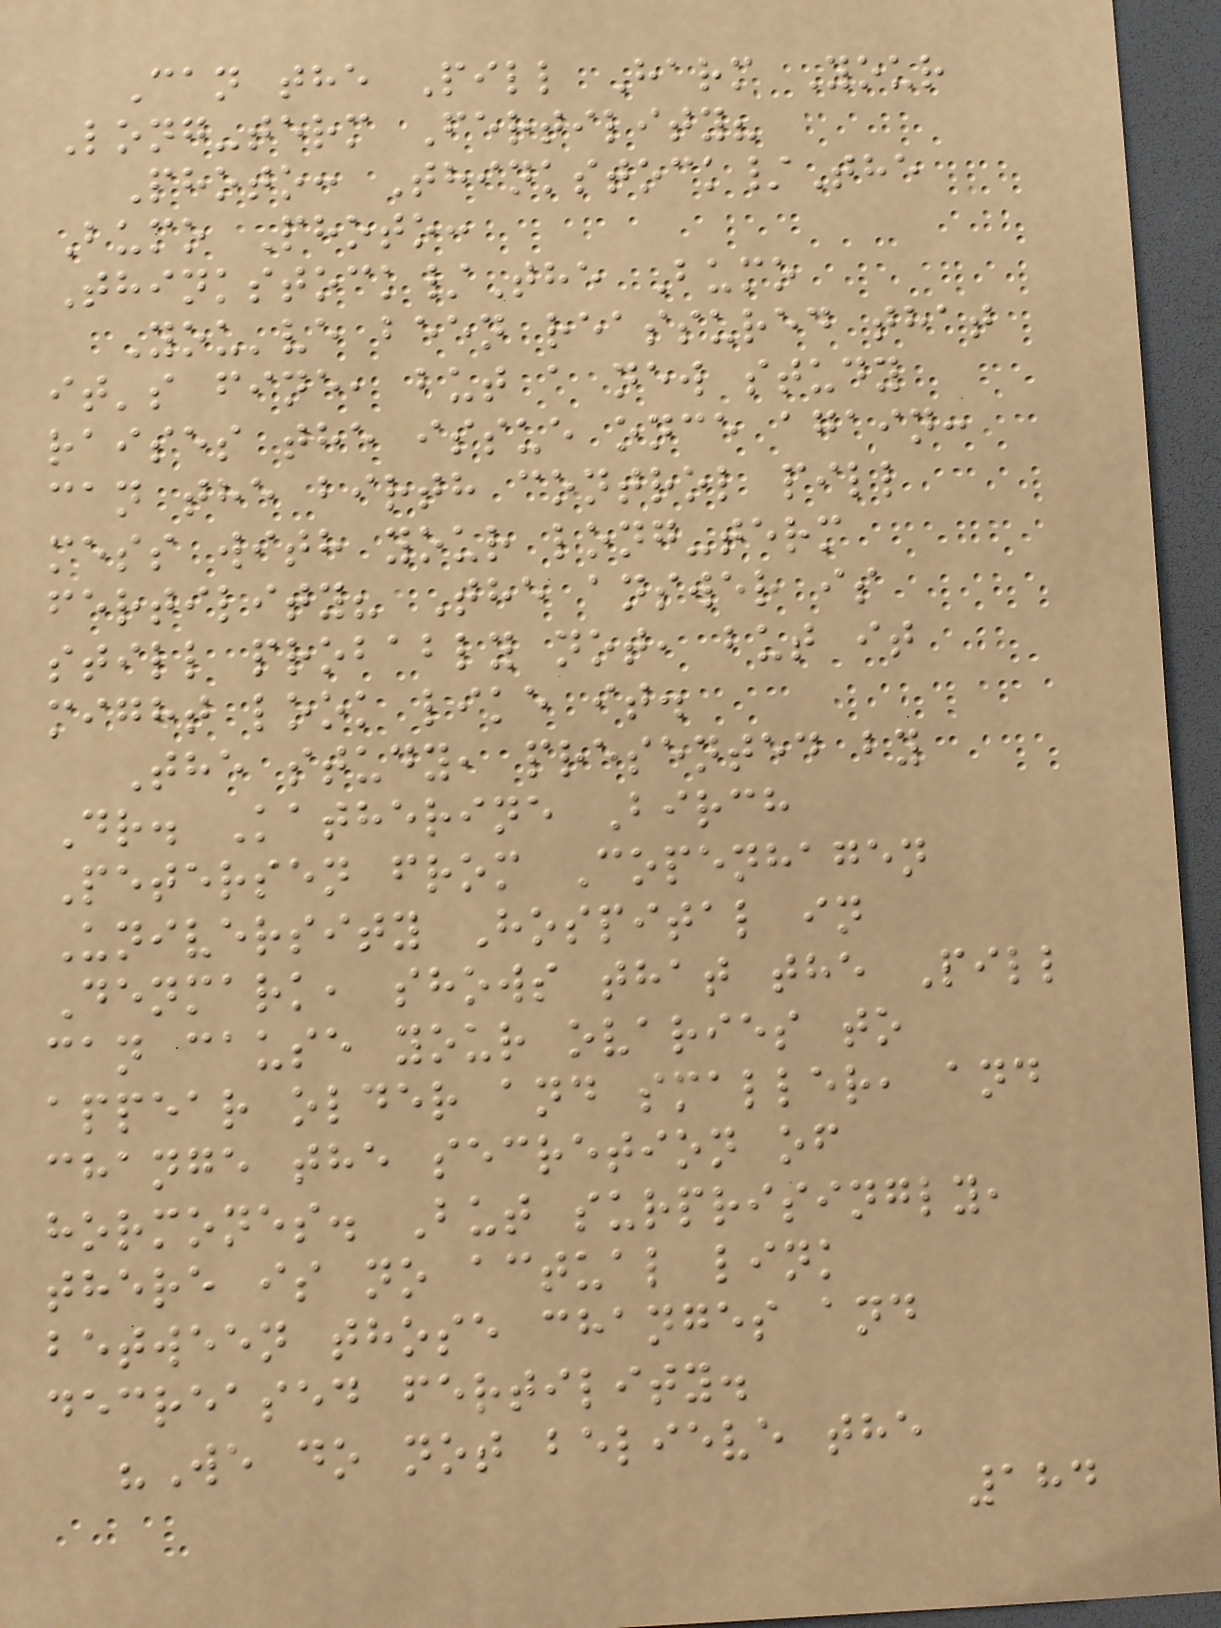Can the Pill Harm Your
Long-term Fertility?
Photo: Thinkstock/The
Bumo Photo:
Thinkstock/The Bumo
You've been reassured that
it's fine, but a new study
raises the issue once again:
can the birth control pill
mess with your long-term
fertility? The answer is
still probably not, but it
might look like it.
The study, presented by
Dr. Katherine Birch
Petersen from Copenhagen
University Hospital in
Denmark, shows that the Pill
can cause your ovaries to
appear older and smaller, and
change the secretion of
hormones. But surprisingly,
there is no actual link
between those changes and
decreased fertility.
"We do not believe the
184
